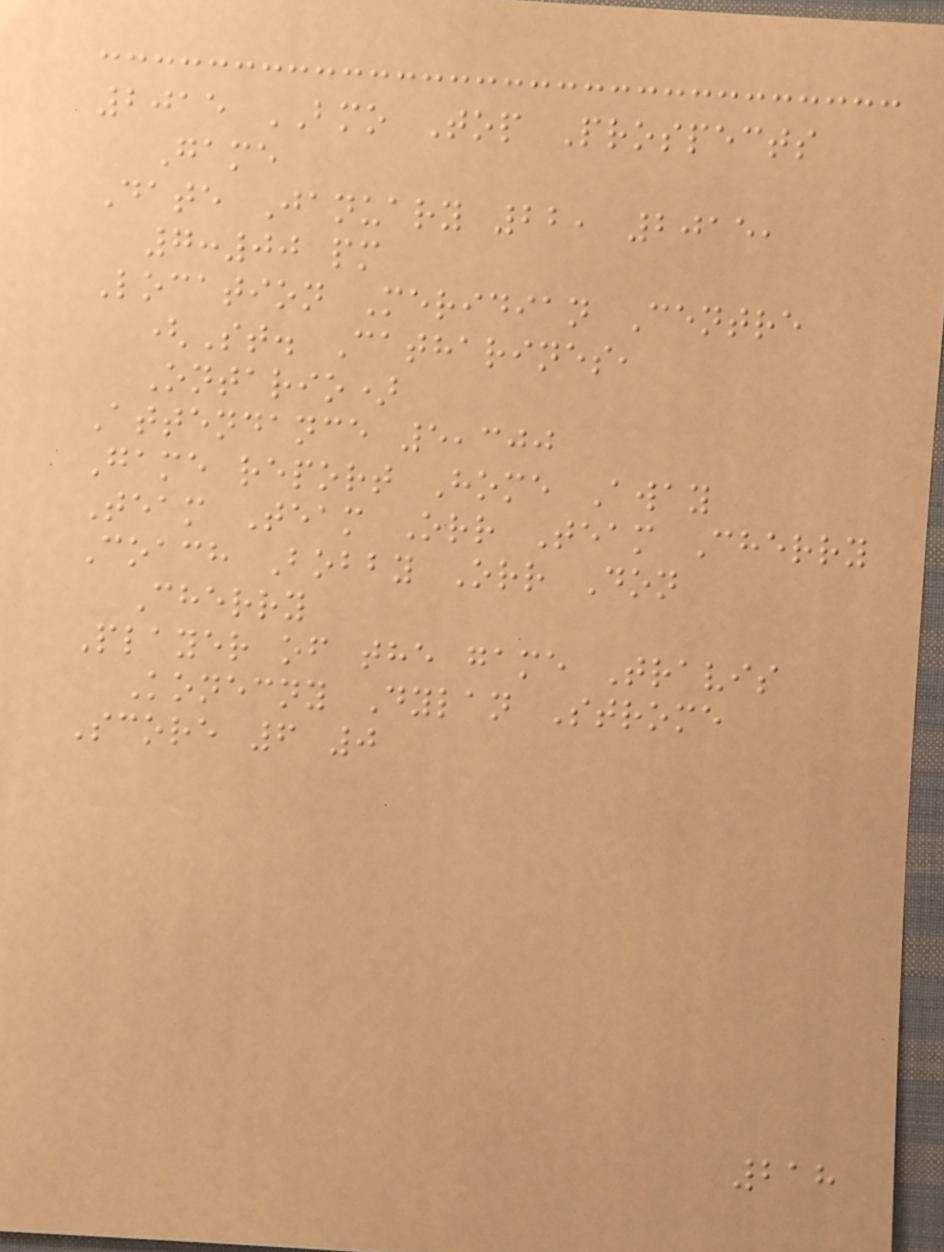2015 BMO Top Prospects
Game
Date January 22, 2015,
7:00 pm
Location Meridian Centre
(St. Catharines,
Ontario)
Attendance 5,300
Game report Home Away
Team Team Orr Team Cherry
Coach Bobby Orr Don
Cherry
Player of the game Travis
Konecny Dylan Strome
Score 6 0
218
